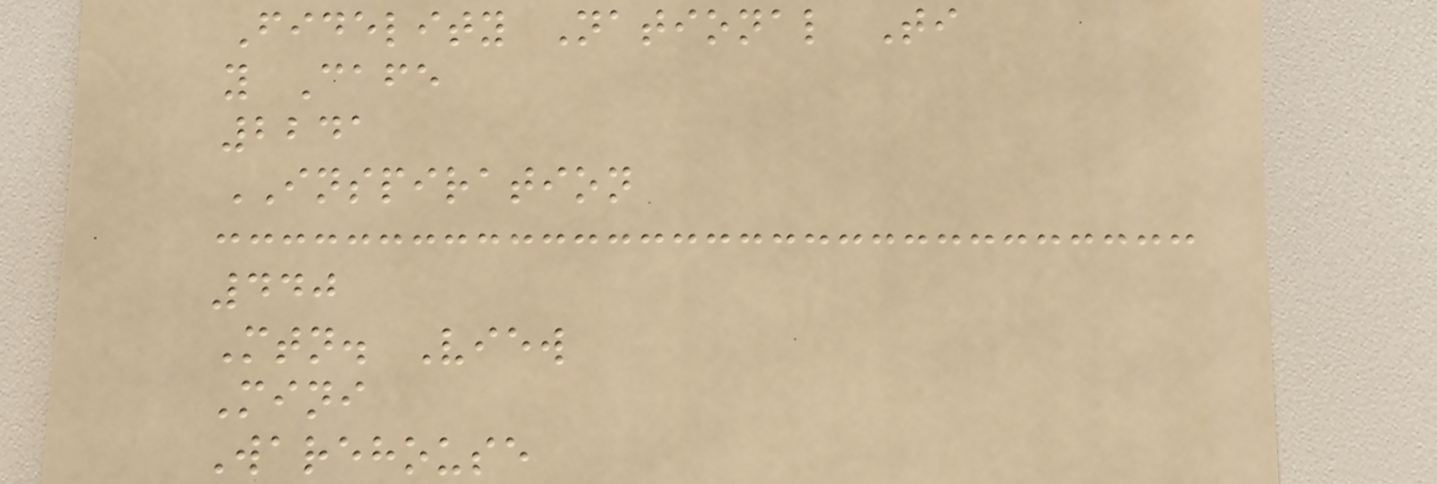Fidelity National Ti
y Cafe
2241
INSPIRATION
440
Mtn. View
Mini
Warehouse
